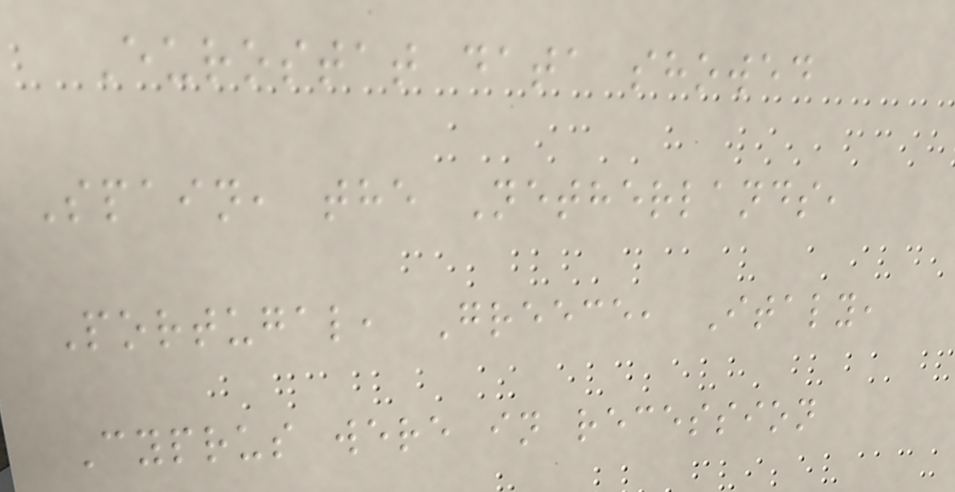Eurostat data showed
Spain, the Netherlands,
Portugal, Greece, Italy,
Cyprus were in recession
